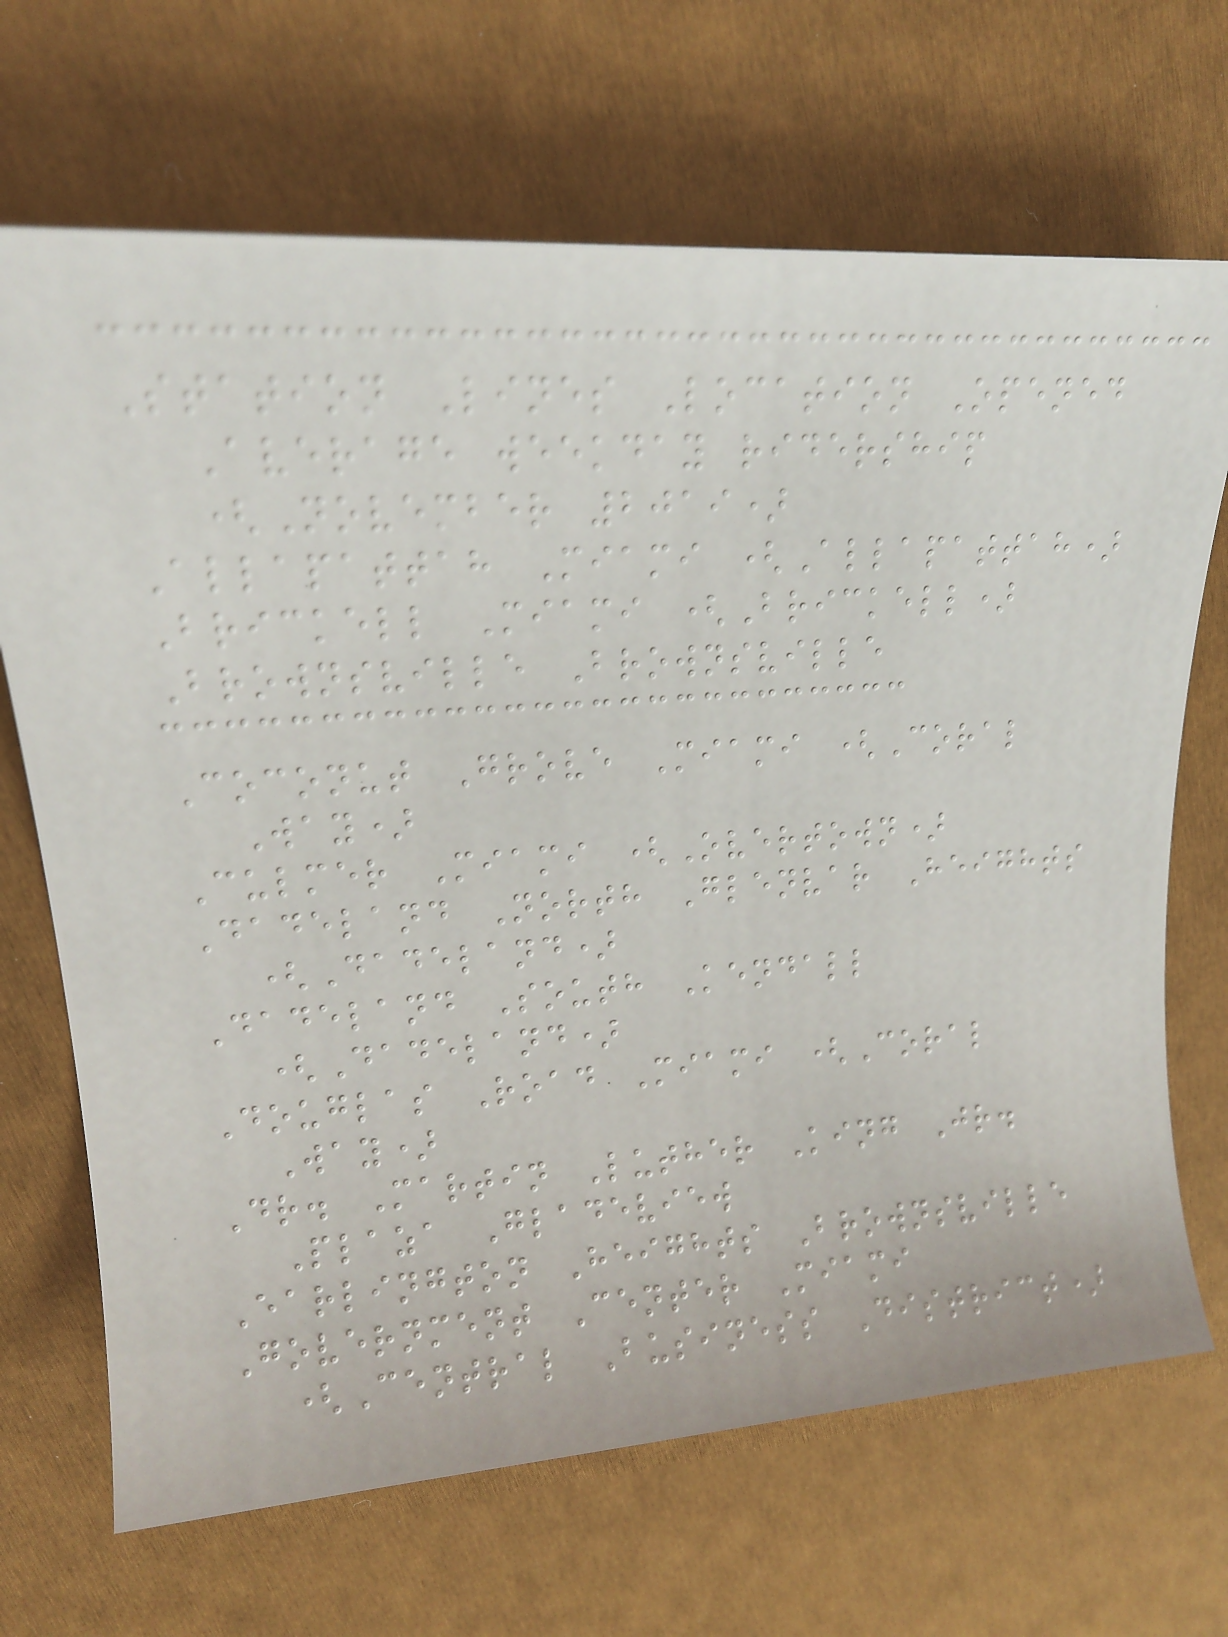Station Lines Location Opened
Average weekday ridership
(November 2019)
Allapattah Miami (Allapattah)
Brickell Miami (Brickell)
Brownsville Brownsville
Coconut Grove Miami (Coral
Way)
Culmer Miami (Overtown)
Dadeland North Glenvar Heights
(Dadeland)
Dadeland South Kendall
(Dadeland)
Douglas Road Miami (Coral
Way)
Dr. Martin Luther King Jr.
Plaza Gladeview
Earlington Heights Brownsville
Government Center Miami
(Central Business District)
